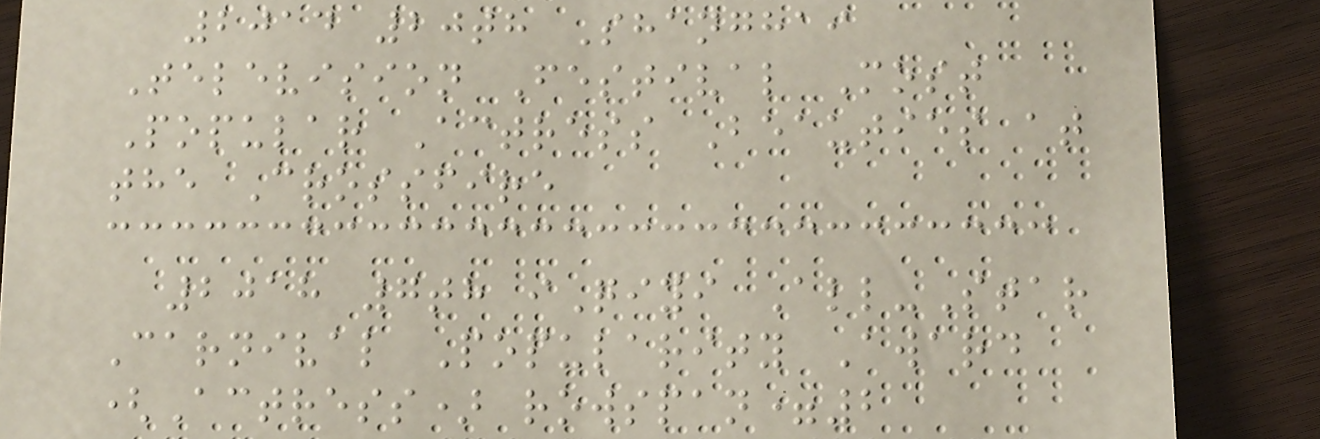2014 20th Shanghai
Television Festival Most
Popular Actress Beauties at
the Crossfire
2018 7th iQiyi All-Star
Carnival Popularity Award
(Actress) rowspan=2
